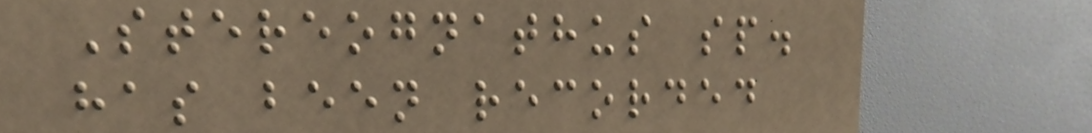Stereognathus sp.
has been recorded
